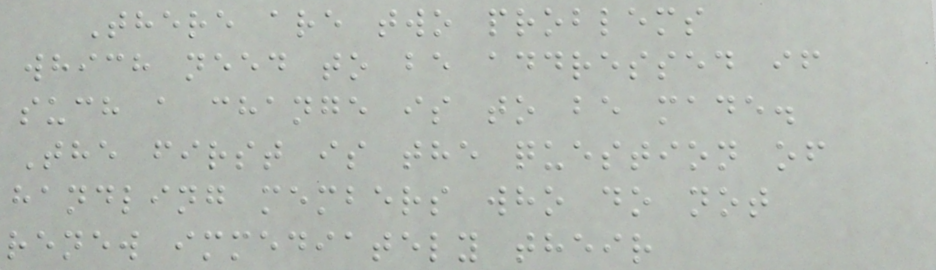There are two problems
which need to be addressed if
such a change is to be made.
The first is the question of
handling members who do not
renew immediately their
